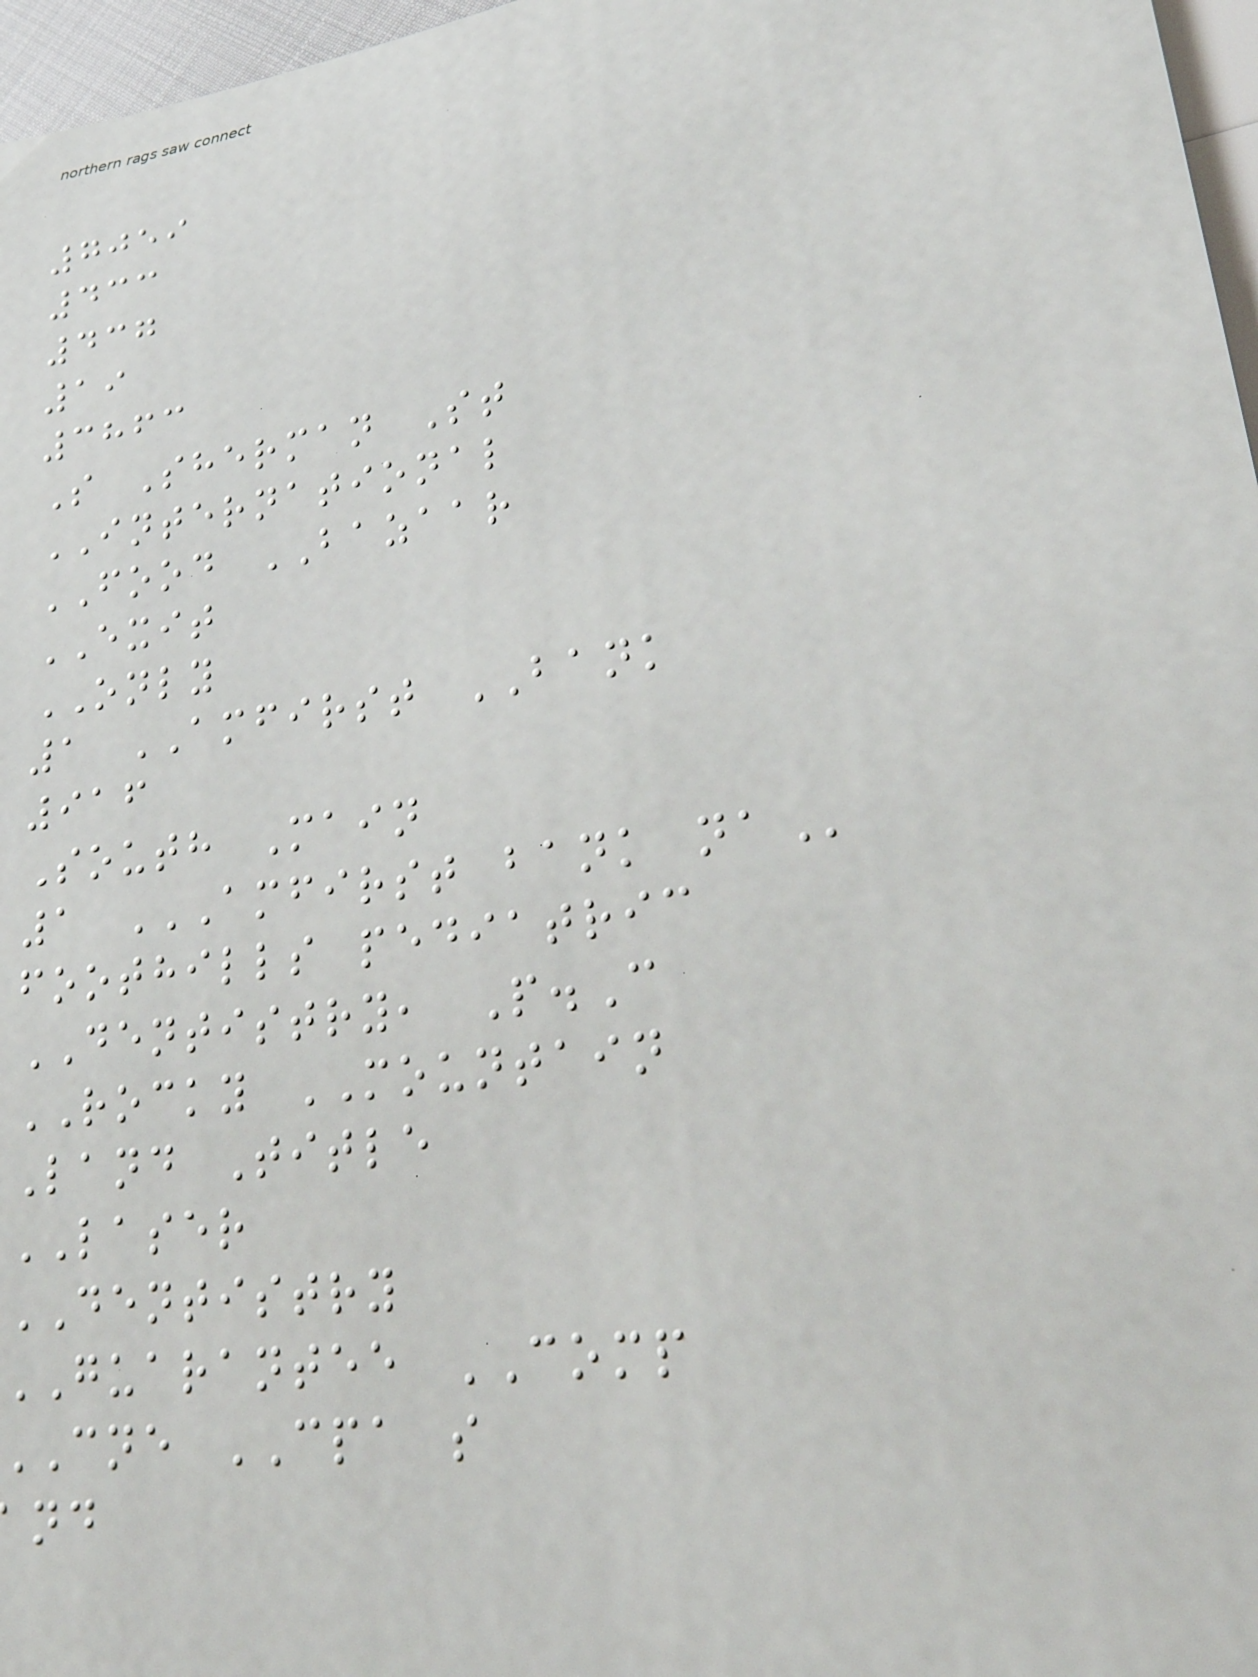7059
433
437
19
3863
S Sherman St
INTERNATIONAL
FOOD BAZAAR
EXIT
ONLY
1 AMFIRST BANK
916
South Main
1 AMFIRST BANK NA
foothills pediatric
DENTISTRY, P.C
ROCKY MOUNTAIN
Land Title
LASER
DENTISTRY
GUARANTEE COMP
cne CPA s
